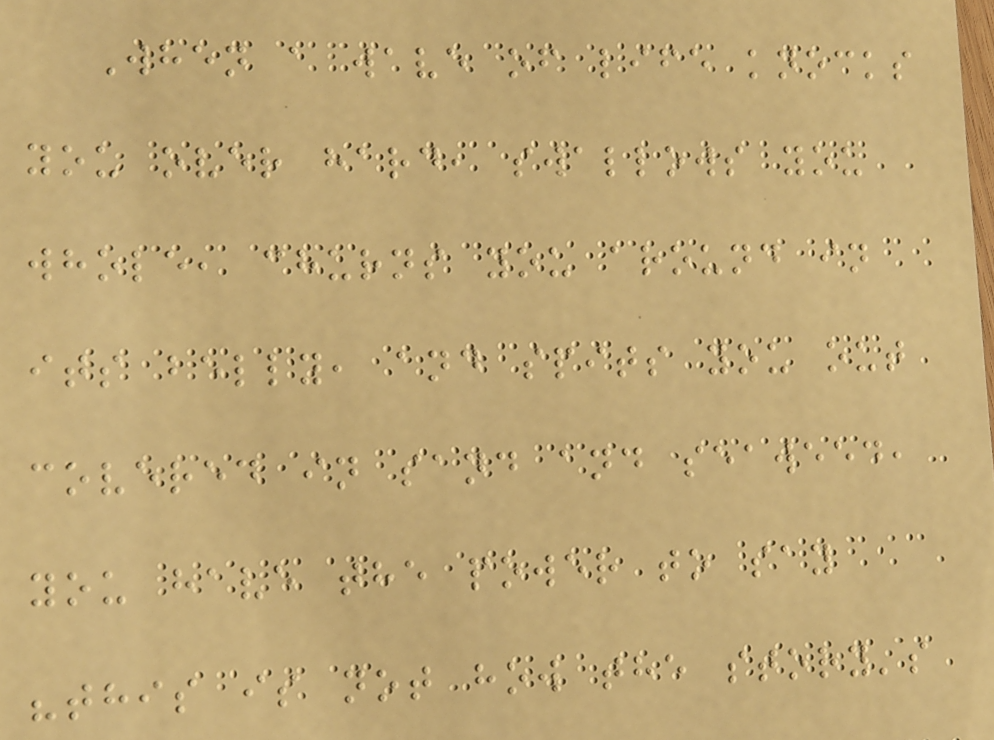When a wave of life knocks
you over hard, swallows you
whole, churns you around in
its belly, and spits you out
covered in sand and seaweed,
you have the power to say
"this is not how the story's
